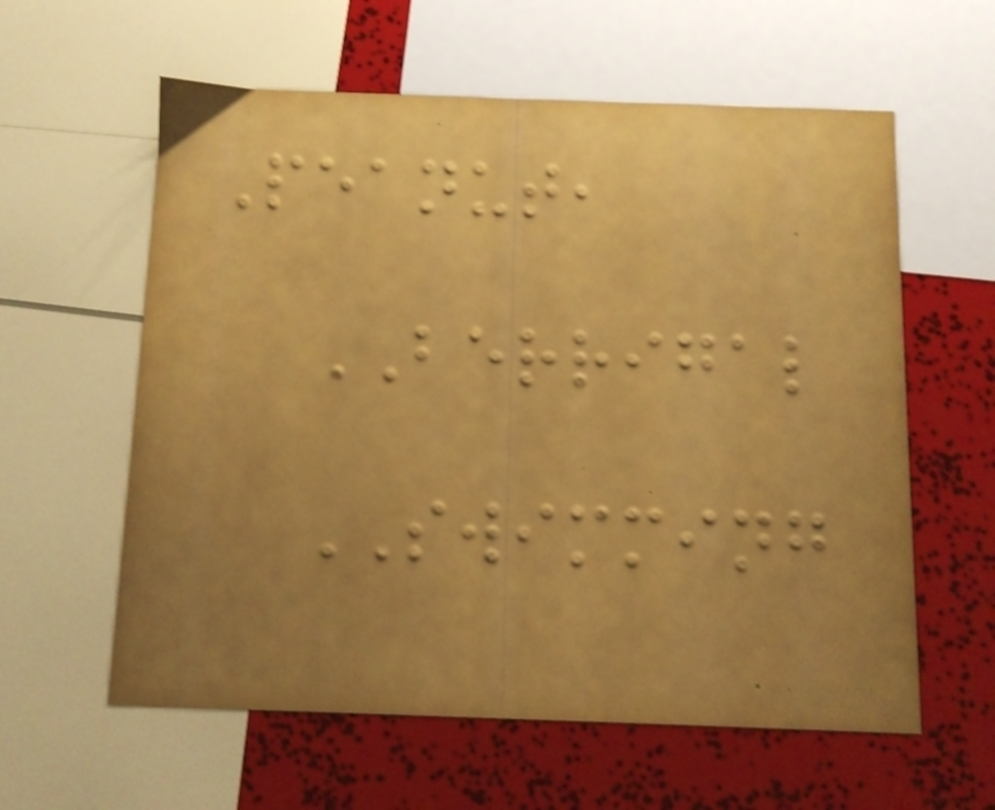Peanut,
BERRIGAL
SWIMMING
